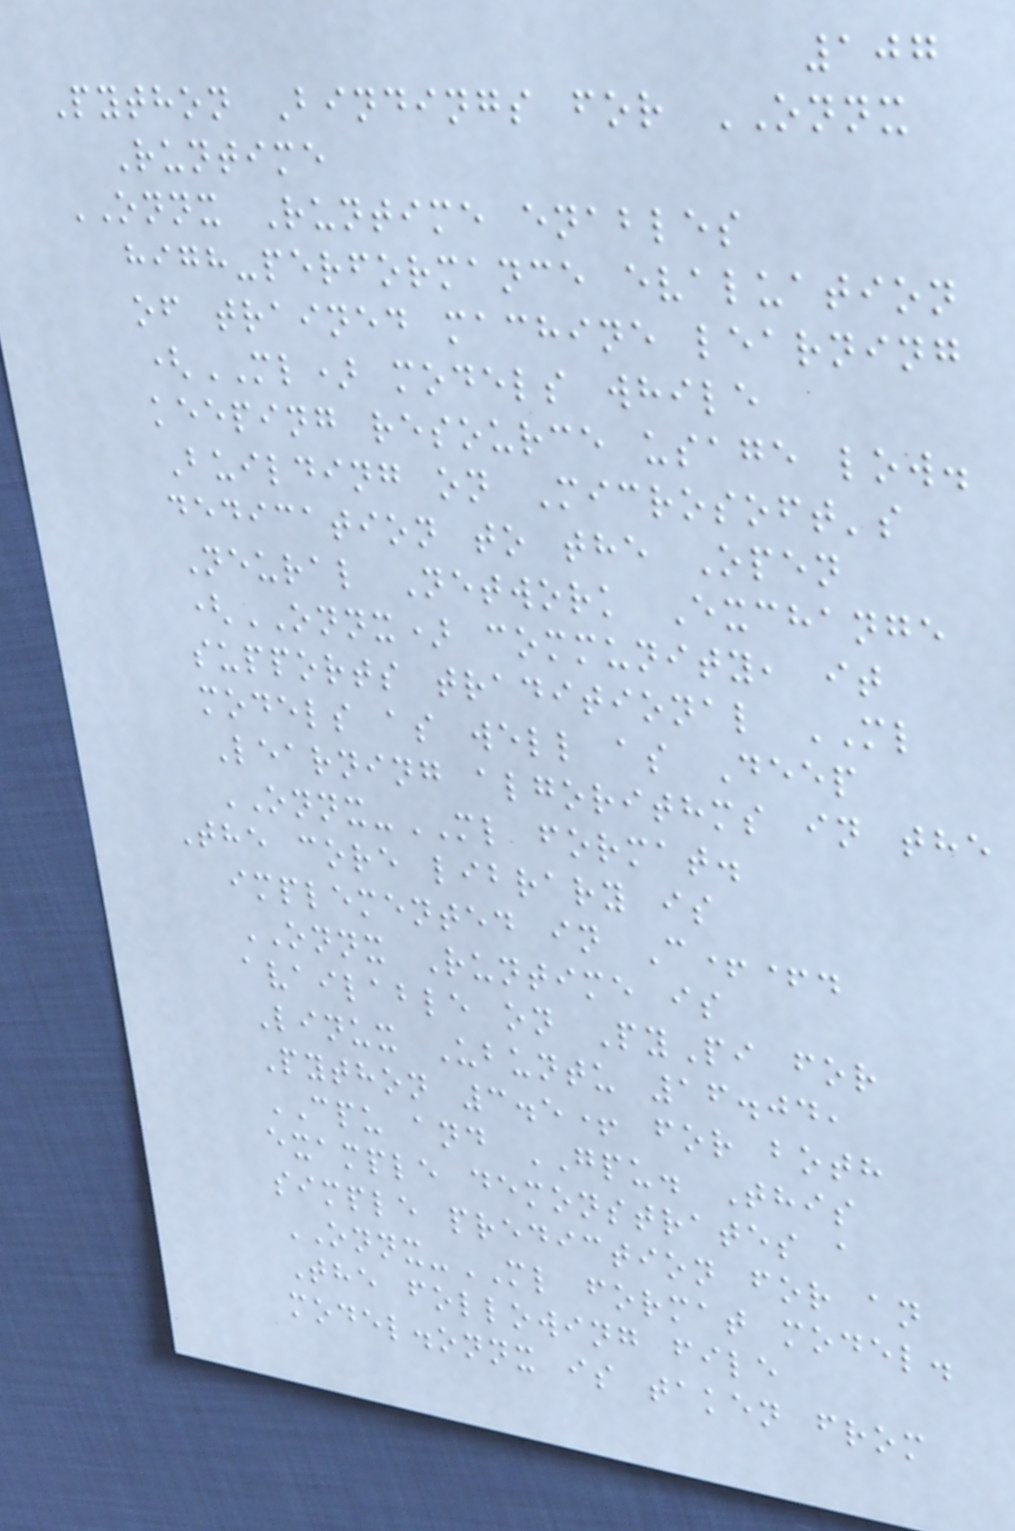107
Python Bindings for ONNX
Runtime
ONNX Runtime enables
high-performance evaluation
of trained machine learning
(ML) models while
keeping resource usage low.
Building on Microsoft's
dedication to the Open
Neural Network Exchange
(ONNX) community, it
supports traditional ML
models as well as Deep
Learning algorithms in the
ONNX-ML format.
The core library is
implemented in C++.
ONNX Runtime is
available on PyPi for
Linux Ubuntu 16.04,
Python 3.5+ for both
CPU and GPU. This
example demonstrates a
simple prediction for an
ONNX-ML format model.
The following file
model.onnx is taken from
